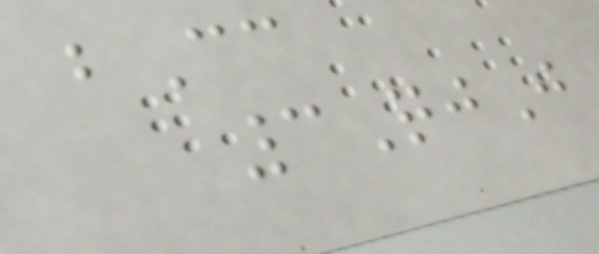bCc
3QjJ
